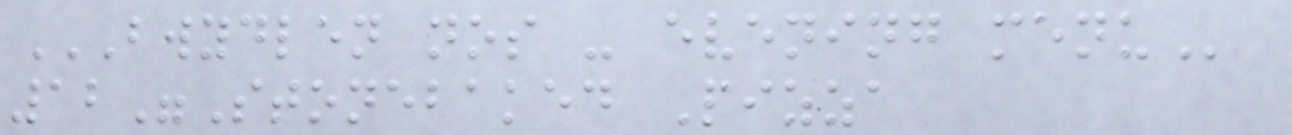BWYDLEN NOS - EVENING MENU
12"Stonebaked Pizza
